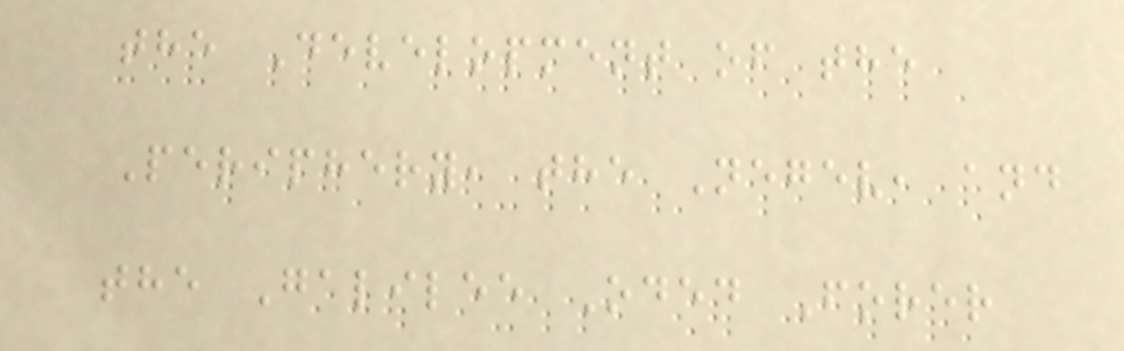the Development of the
Periphery, the Negev, and
the Galilee Oded Forer
